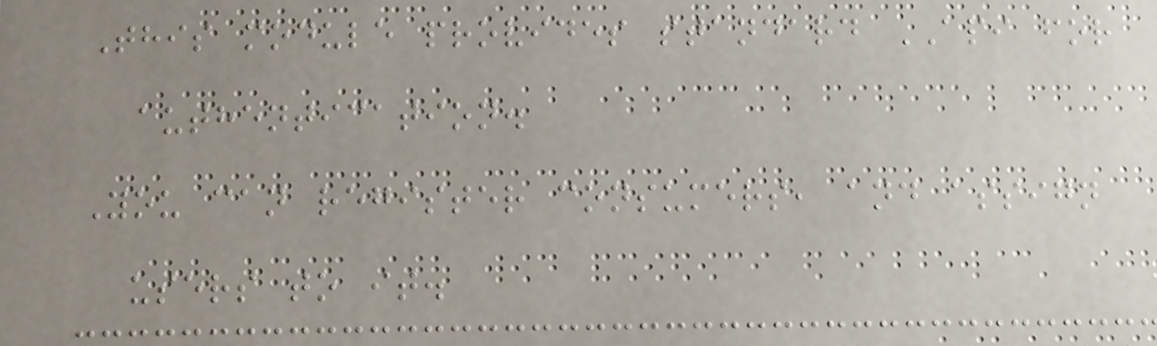This module provides standard API for
authentication.
You can register consumers, and assign
users to it.
